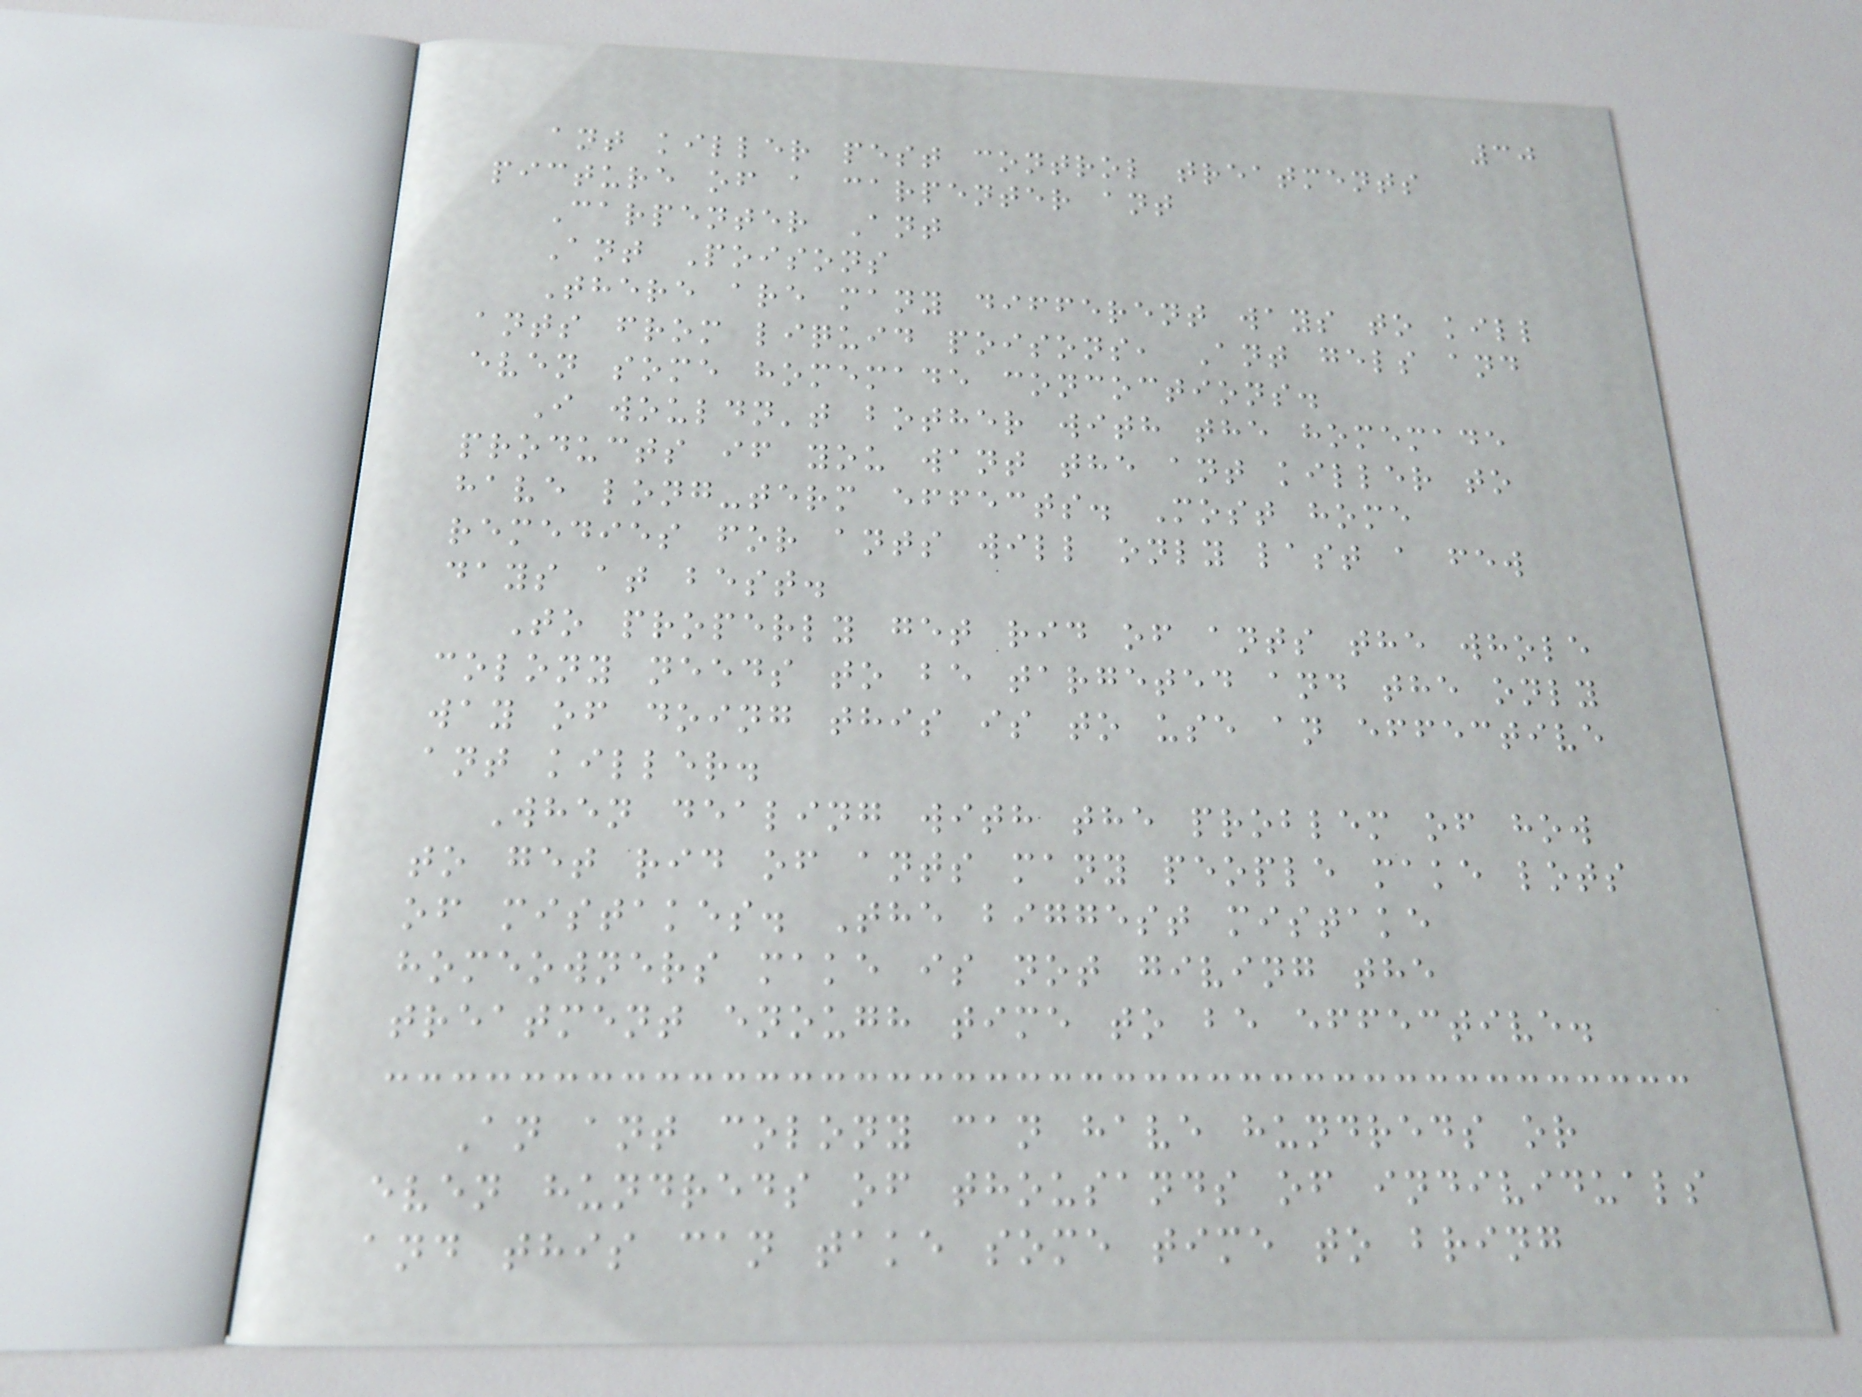30
ant killer pest control treatments
picture of a carpenter ant
Carpenter Ant
Ant Poisons
There are many different ways to kill
ants from liquid poisons, Ant gels and
even some homemade concoctions.
I wouldn't bother with the homemade
products if you want the ant killer to
have long-term effects. Most home
remedies for ants will only last a few
days at best.
To properly get rid of ants the whole
colony needs to be targeted and the only
way of doing this is to use an effective
ant killer.
When dealing with the problem of how
to get rid of ants many people make lots
of mistakes. The biggest mistake
homeowners make is not giving the
treatment enough time to be effective.
An ant colony can have hundreds or
even hundreds of thousands of individuals
and this can take some time to bring
